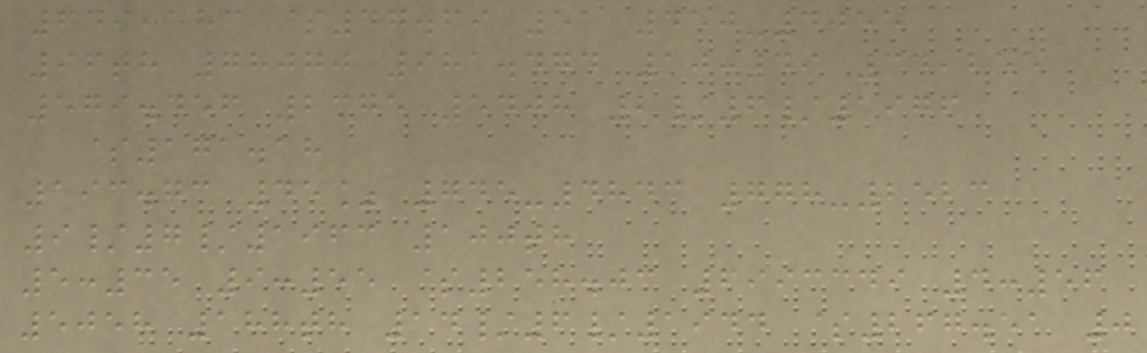649,583 $47.69 51 450-4055
96th 78070 981.474 10:49 34,255
579.456 2375 5408 2/6/1976
$171.18
193.73 45% 745-4843 778-2523
9/7/1963 100th
5:35 9:55 $258.03 6993349 4:56
5058 188th 14/6/1944 $267.51 0
